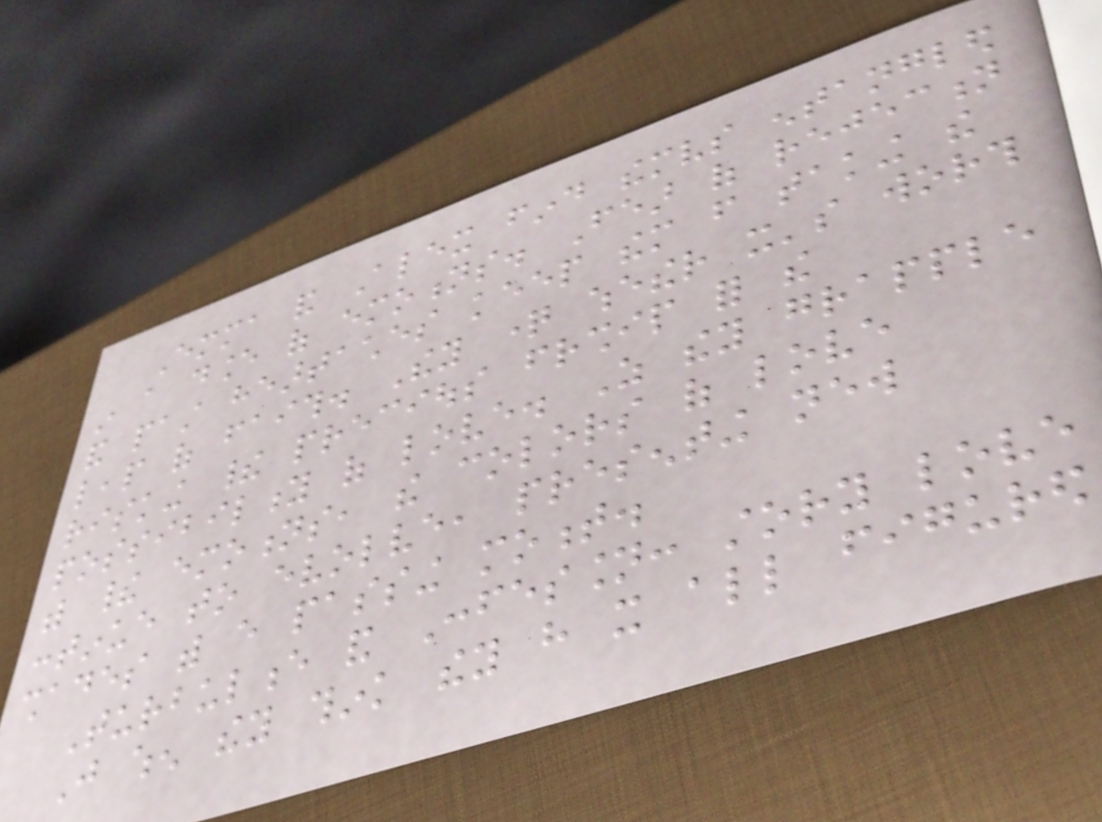Emma and Alex find themselves entangled
in a dance of emotions. Fear of rejection
and past heartaches keep them from taking the
leap of faith. They question whether it's worth
risking their precious friendship for the
possibility of love. As they grapple
with their emotions, the colors of love
continue to evolve, presenting new
shades with every passing moment.
Turbulence and Confession: story love
Just when they think they have it all figured
